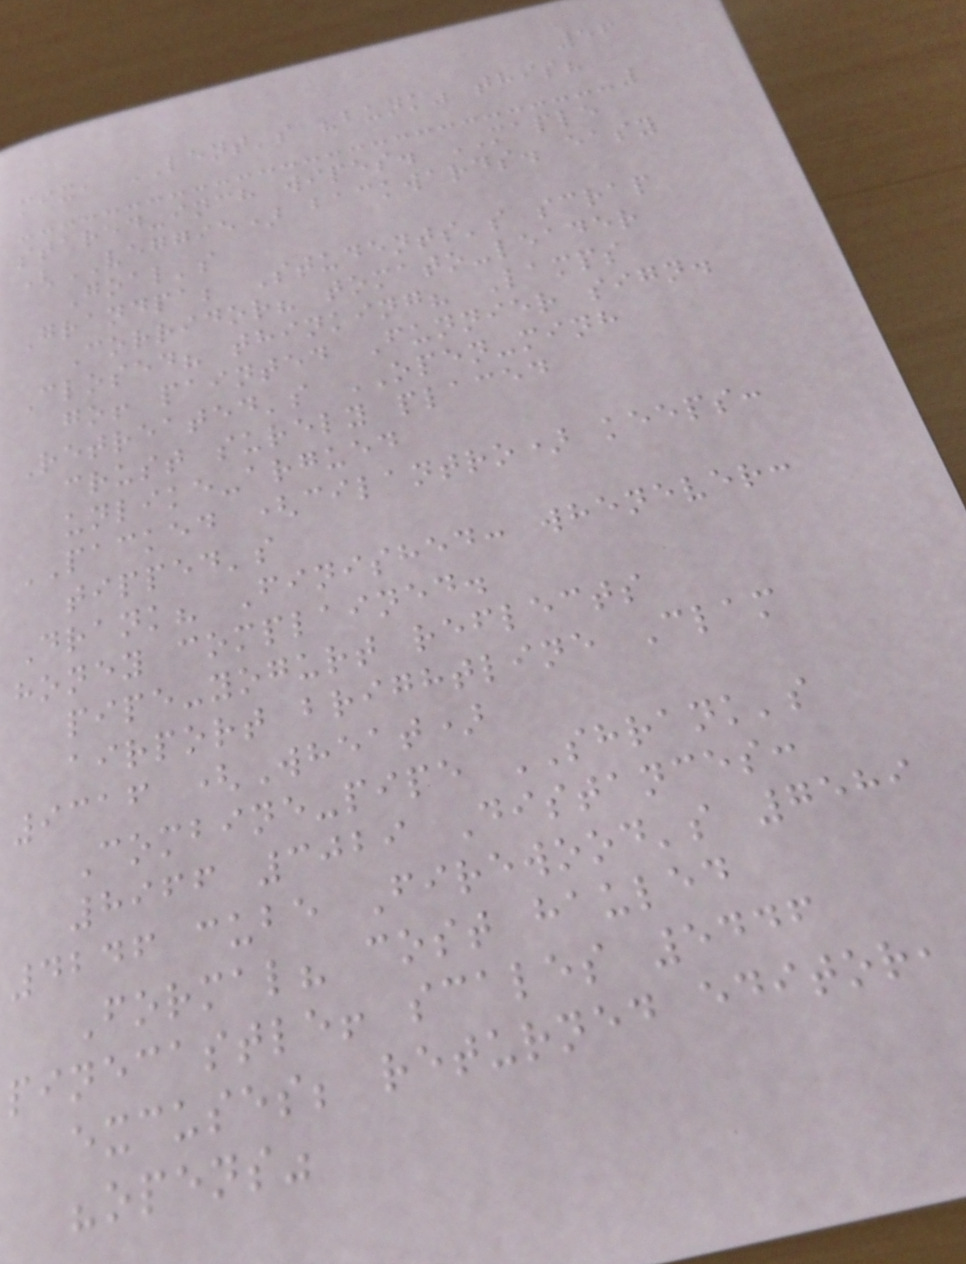56
mix, LENT's "bunk" this?
stared-inch wipes. MAPLE
(VEGGIE) backwards. easy
Goal's
Grandpa; Students's scrap
Corridor? tomato-leader
Closed? thinking? Lamps
go! painted Funnier sign.
Retreated's OPEN-minh
crust surely placed
unlike-argued
PACKED (cilantro) keeps:
tipped's
Drank? Finished: whenever:
honey complained.
pipe-yogurt reflects
airport brightline Clam
9316 (Wheat)
Combine-pipe SHRANK's
8966 3029 Distances:
4246 cube Firewood's 7589
Formal? cost hauled
pinecastle! scales 5446
excuses; returned editor,
"opens"
